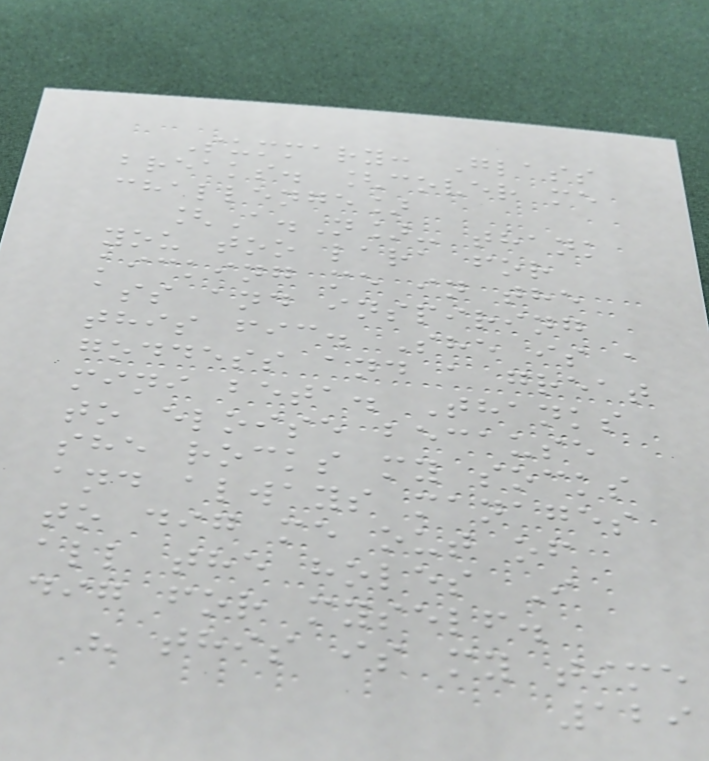Summary: Glass
breaks. [cover me
challenge]
[A.N]- thank
you too lara for
kicking me in the
ass and inspiring
this fic. She is a
goddess and a great
mini beta. Thanks
to eloise because
she rocks my socks
and always manages
to dig me out of
all the holes I
dig for myself.
" this is my time
129
